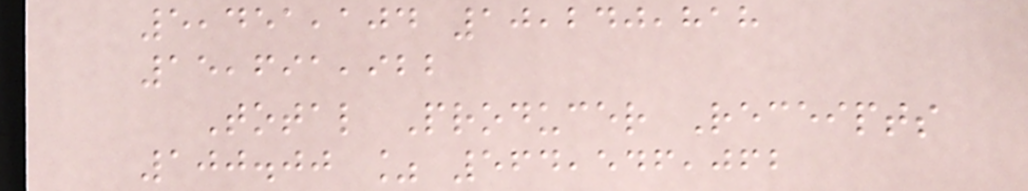5,451,104 10,240,818
15,691,922
Total Producer Receipts
100.00 % 564,546,062
